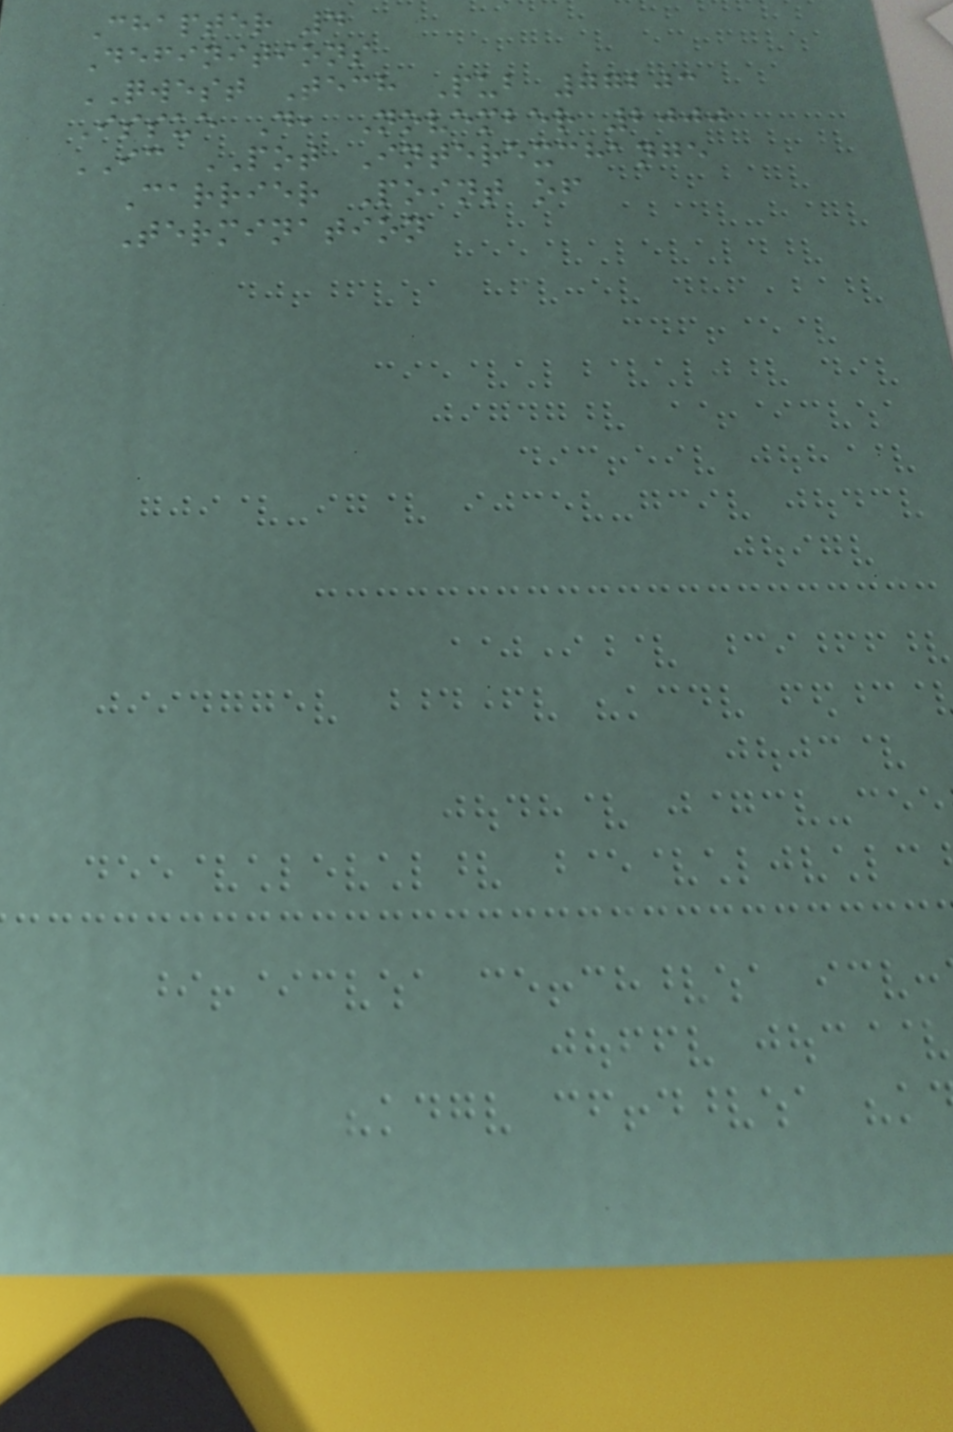Chapter 4
Definitions
QWEST Tech Pub 77203
Issue D, November 2000
IC POT Interexchange
Carrier Point of
Termination
